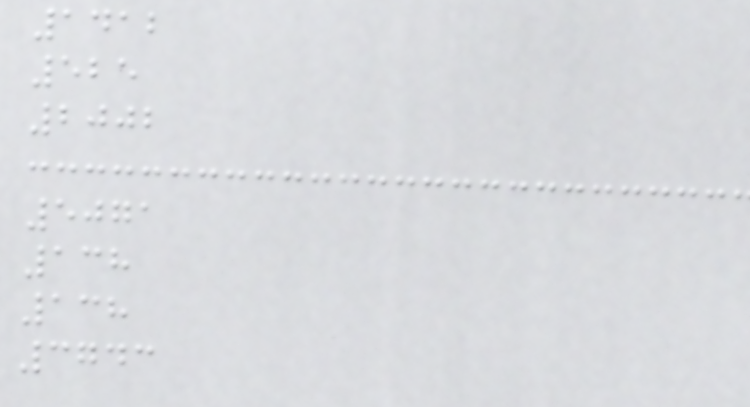1412
525
2002
5071
138
138
3743
